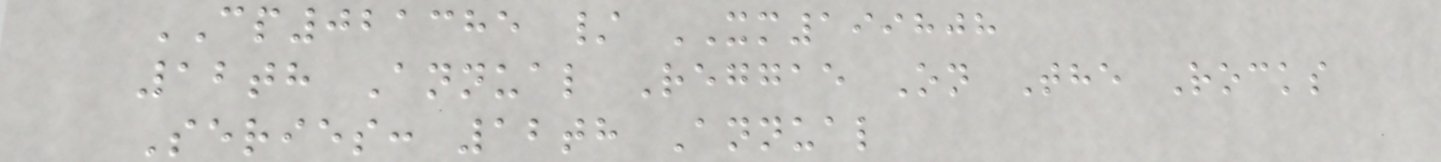CP021385 / XM199808
12th Annual Reggae On The Rocks
Series: 12th Annual
